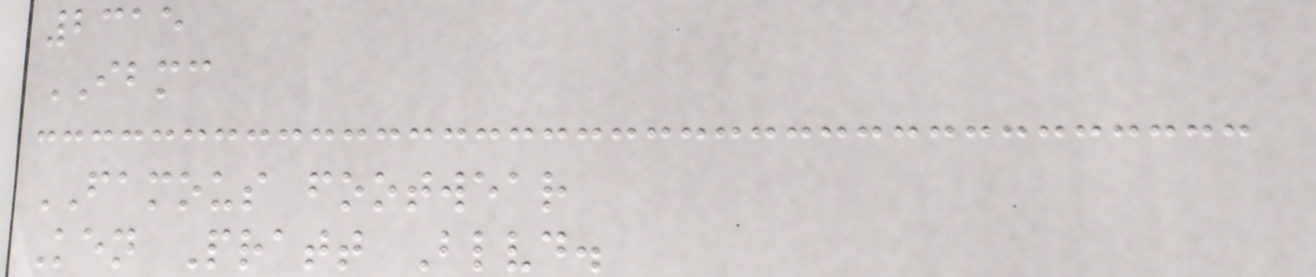2315
IBMC
FAMOUS footwear
Ken Pratt Blvd.
